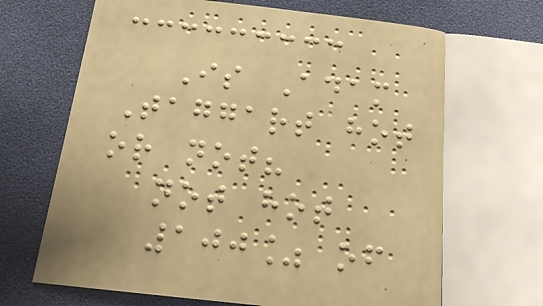Is Adam
Taggart hot
or not?
not hot
100% of
